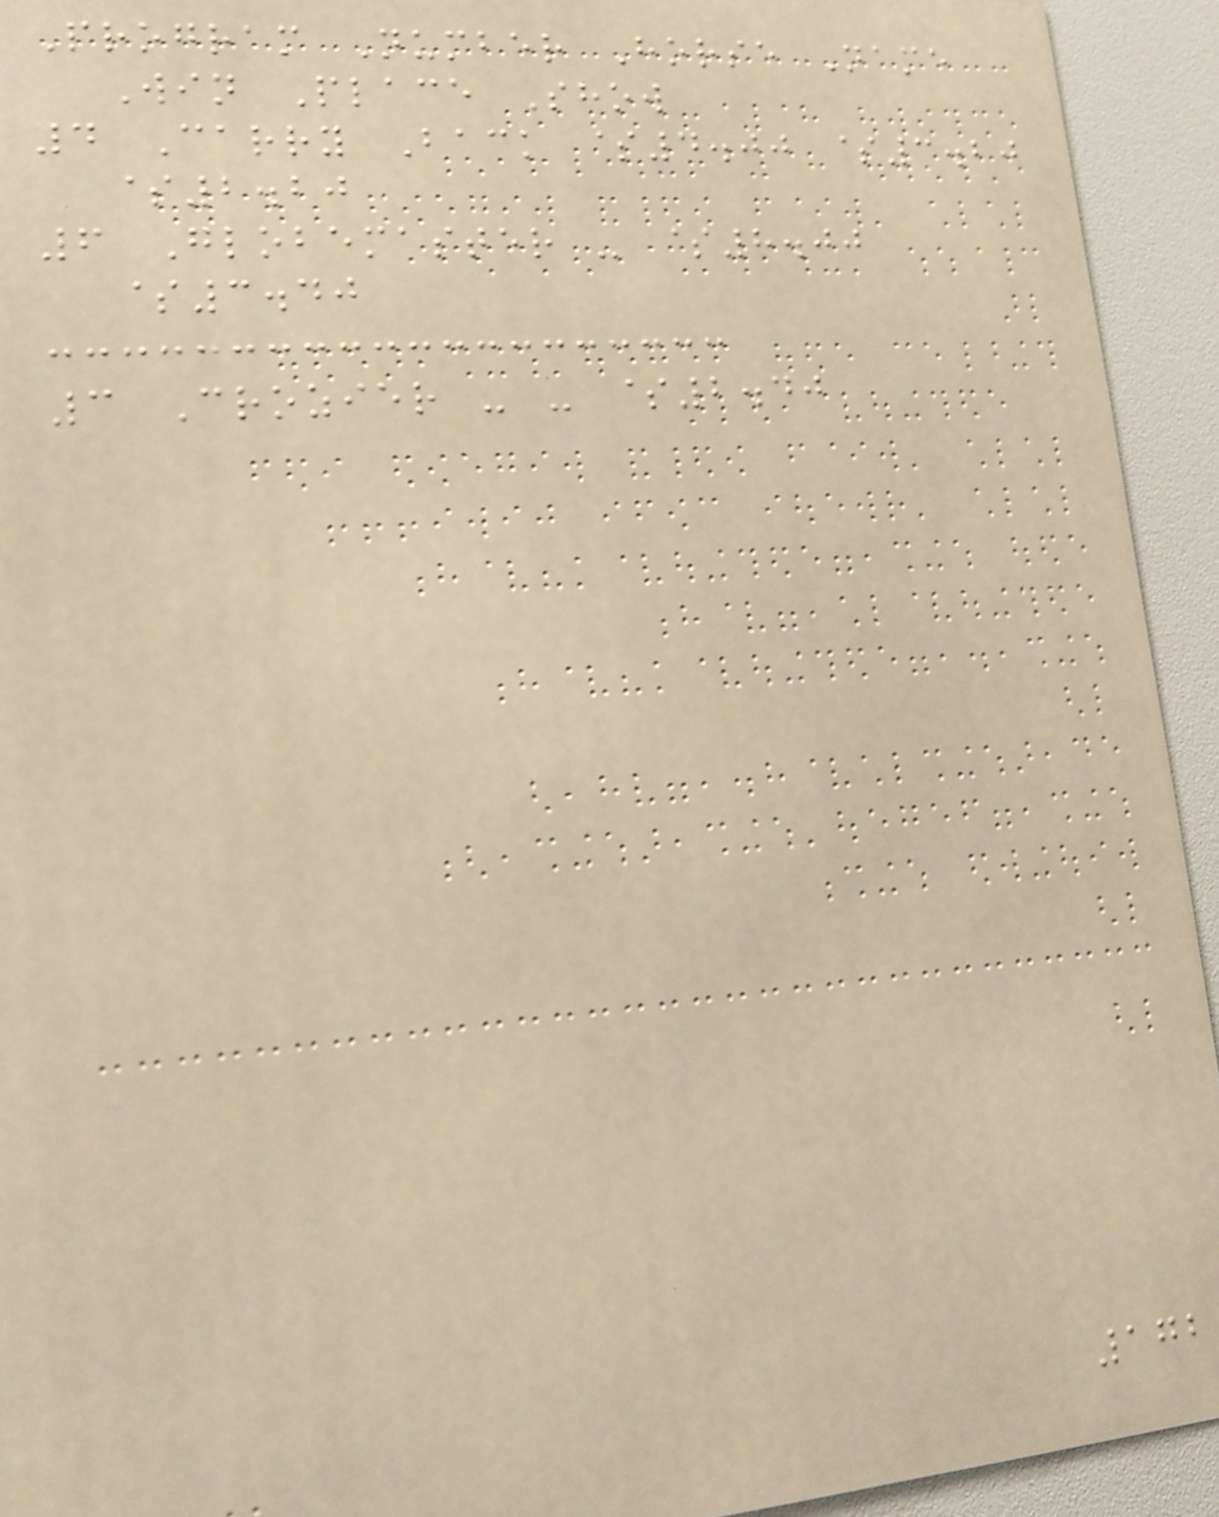Program Number Horse Name
Win Place Show
4 Carry Back $4.00 $3.20
$2.20
6 Globemaster - $8.00
$3.40
3 Crozier - - $2.40
172
